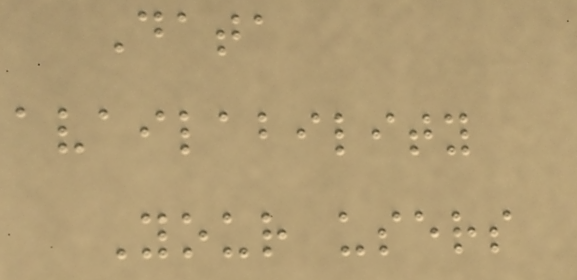Data
availability
Your users
